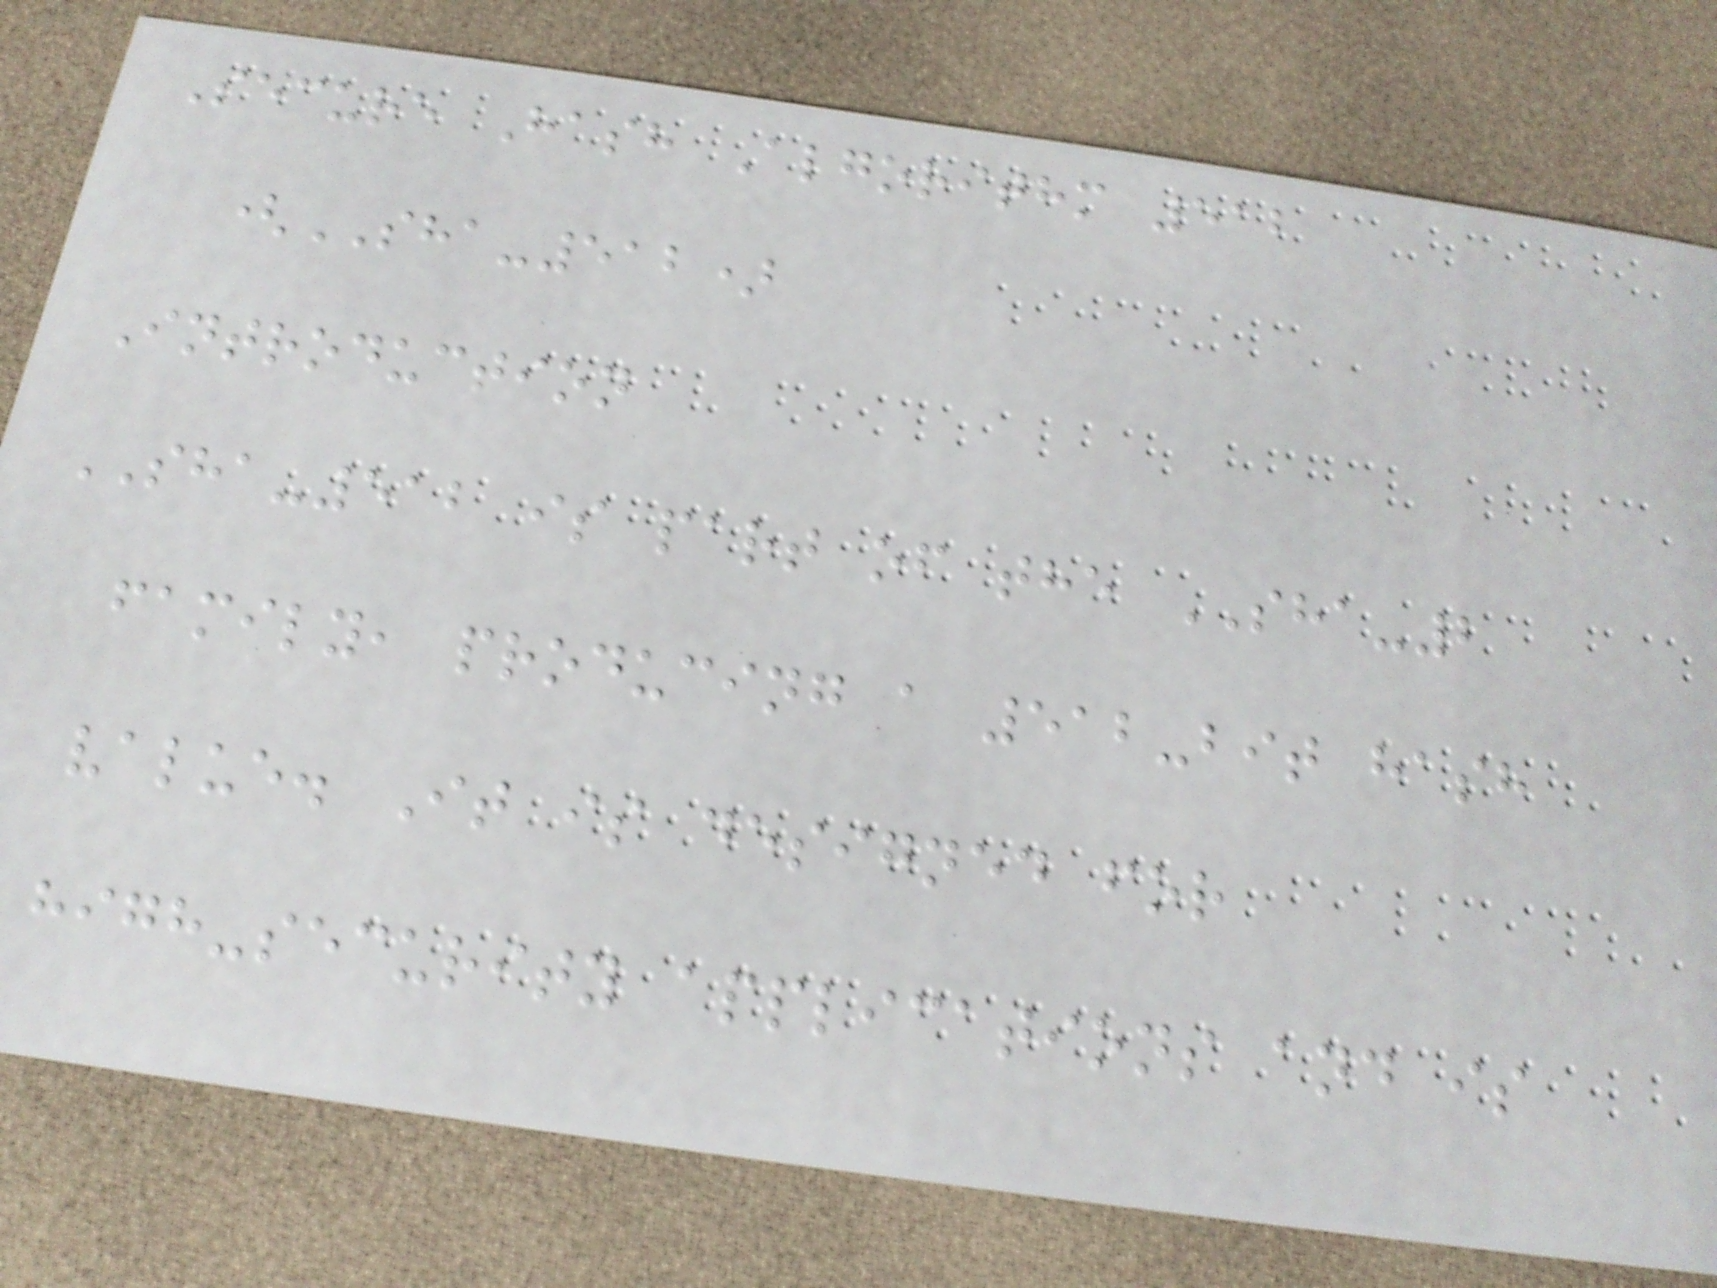Secure Hash Algorithm 512
(SHA-512)
Introduction
SHA-512 is part of the SHA-2
family, producing a 512-bit hash
value. It is designed for
high-security applications and is
